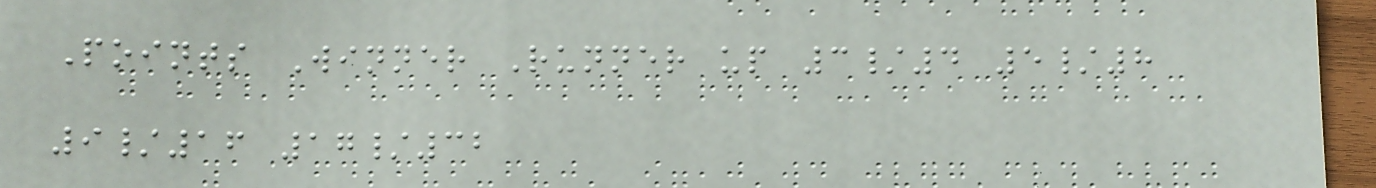Points Winner Runner up 3/4 5/8
9/16 17/32
